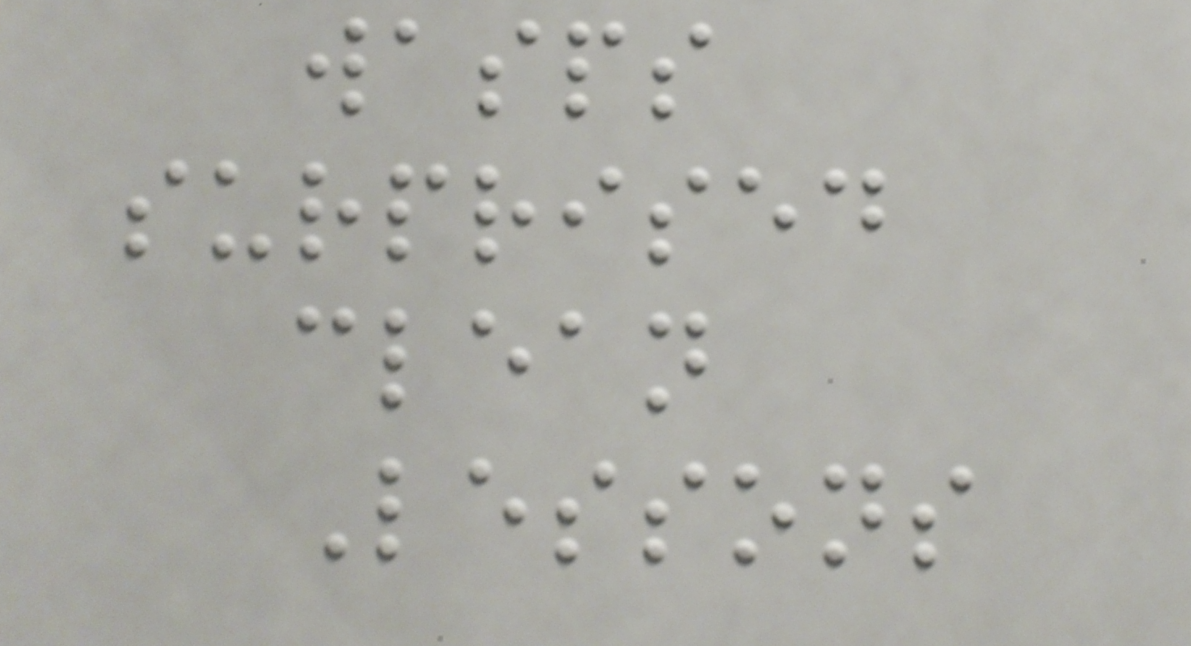wasps
surprised
clean
Lessons
